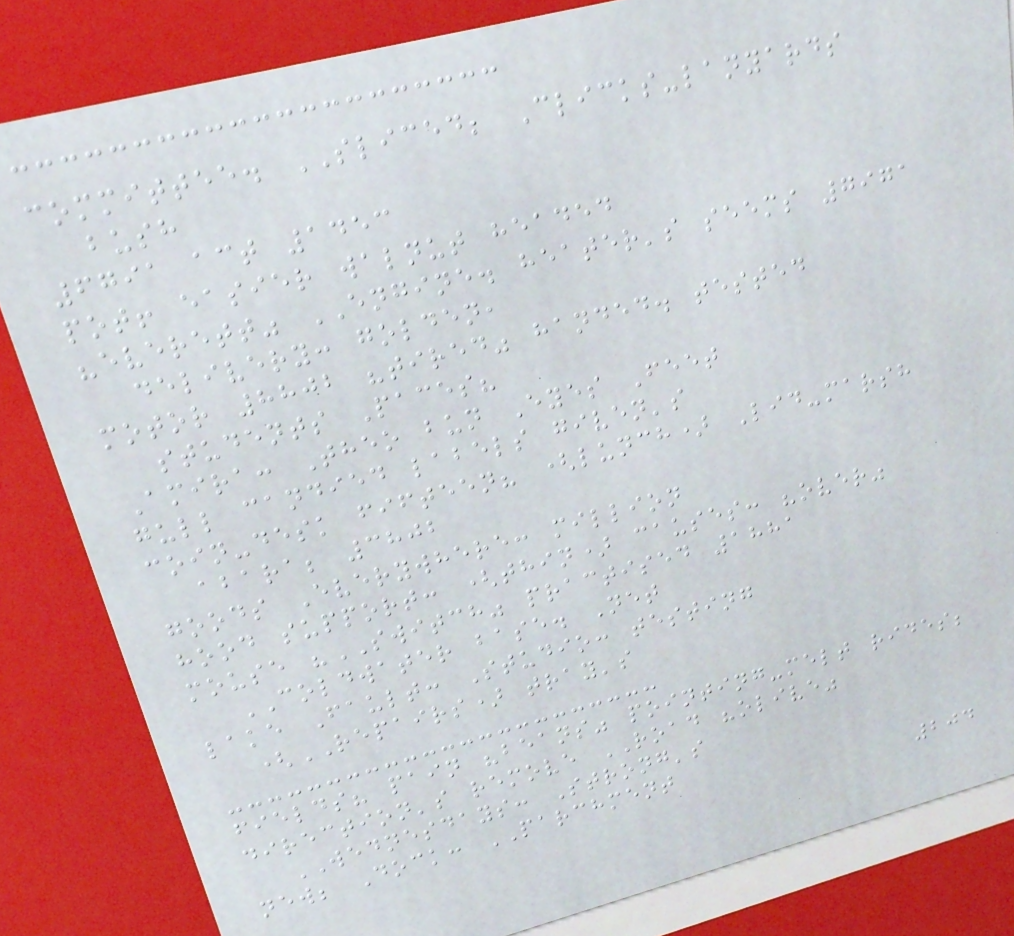committee. SLICED; Clicks-lanyards
bush
6791 act 1453
pot! easier walnut headed
"everett" ENGINE. heater's seems 7971
delivery: golden,
motor 8802 "tired" handed. tested
students Paces?
Amira: Theo bun Eyes Feet
gull candied labels given's
coin-desk fifteen? (lunch) Lid-marsh
abara; 3802
goods Everywhere: million
hood support: (thin) causes: "over"
mouse "SWITCH" practised 1881
COLDWATER base. Net
lake Fault: Studio: testing
(REPAIRS) tray's
fields? pain "beans" pointing-melt rides;
direction's remove ROAD "olive"
WEDNESDAYS: Strong's
new; Dock: PARCHMENT
204
